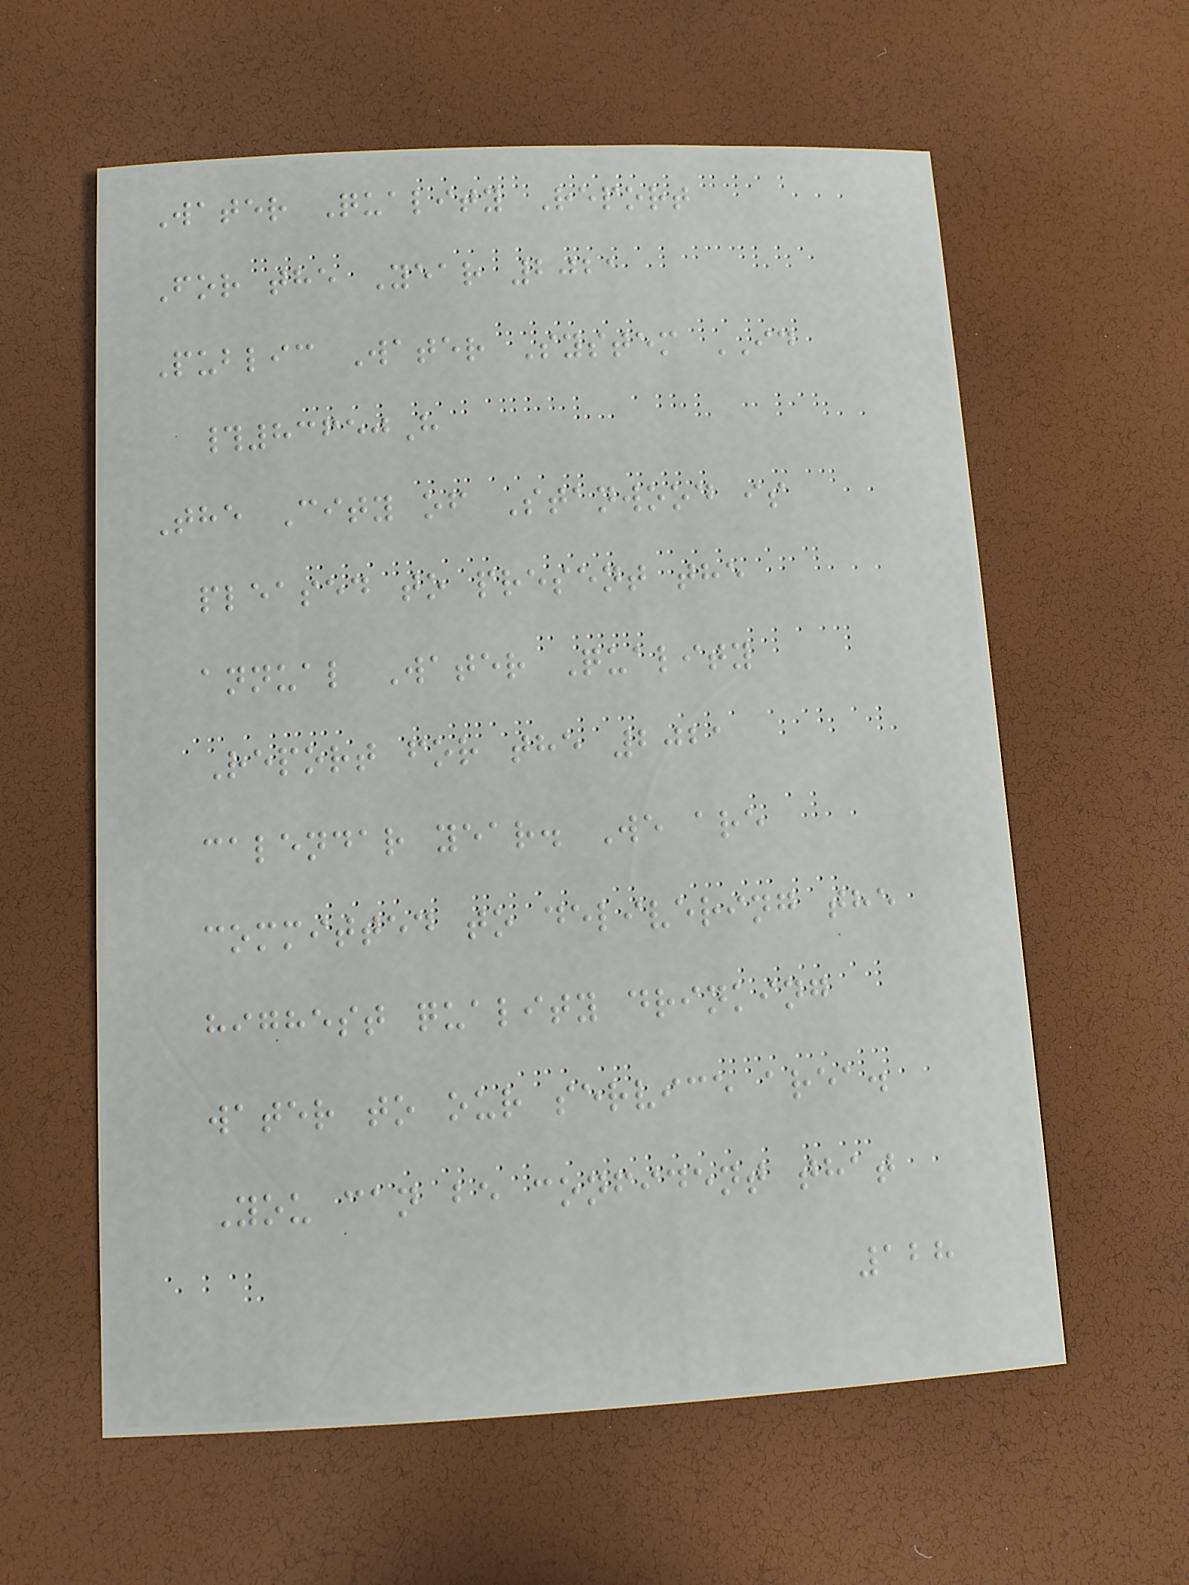Water Quality Report
For the Year 2021
Public Water System ID
#83650H
The City of Stanwood is
pleased to present the
annual Water Quality
Report for the 2021
calendar year. We are
committed to delivering the
highest quality drinking
water to our service area.
You can be confident that
128
